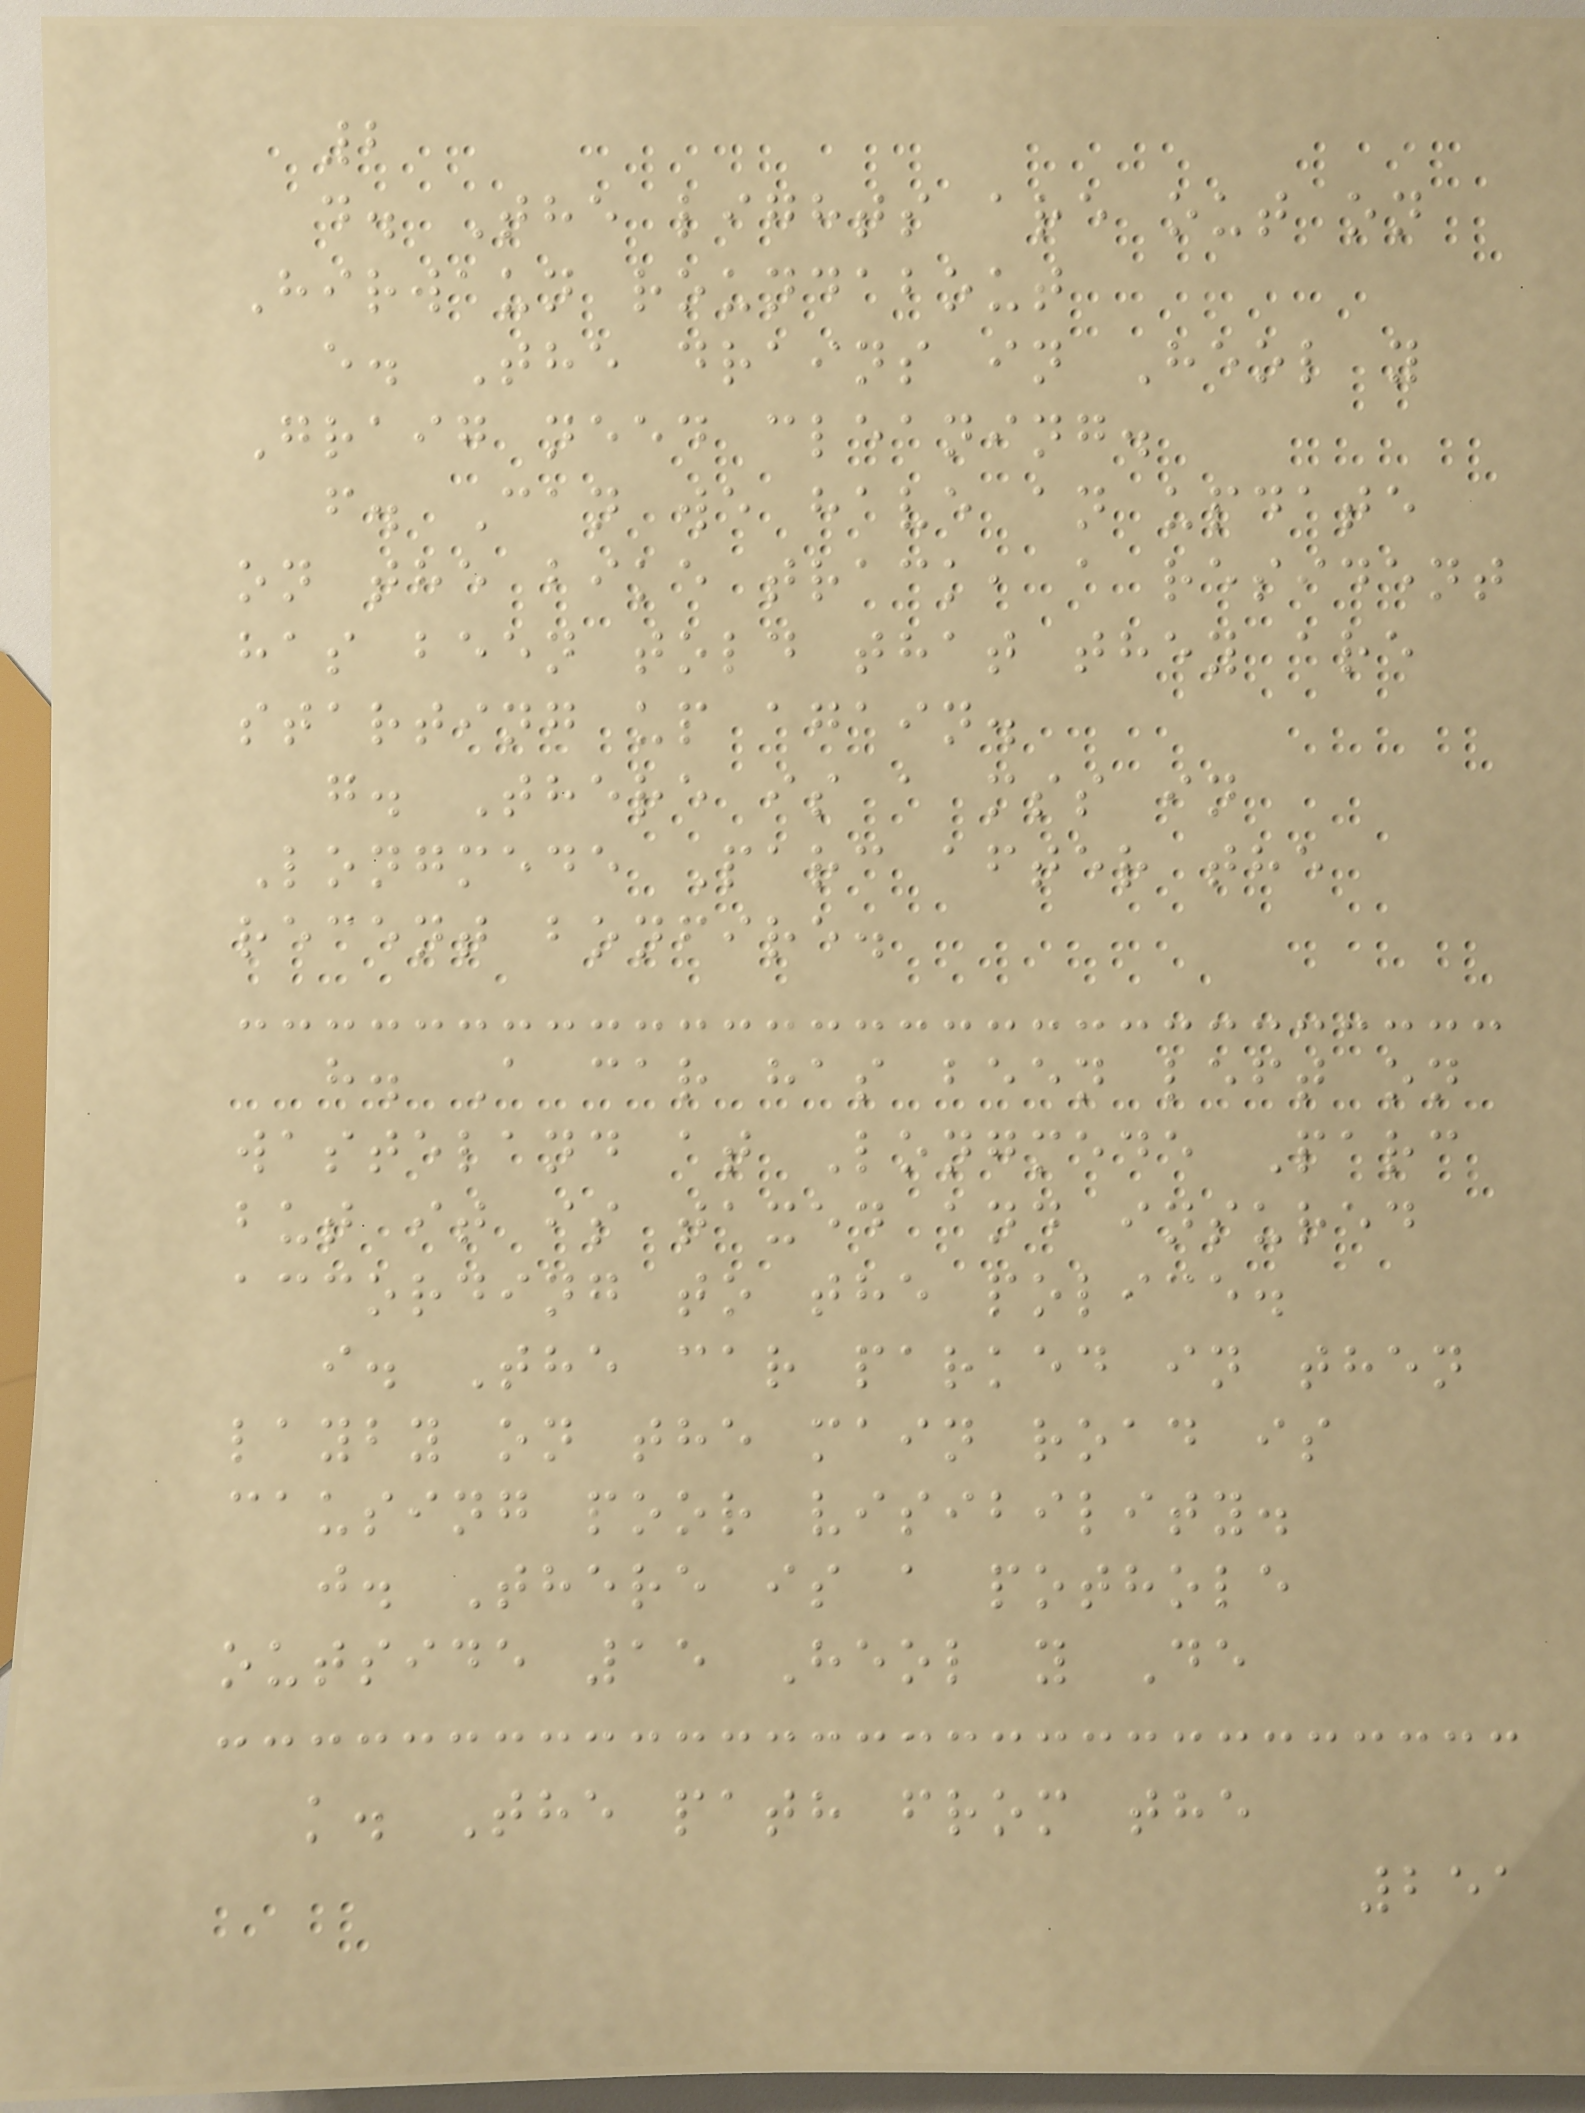2
d. The lights are out on
Hirwaun roundabout
e. The drains in Heol y
Graig need cleaning.
f. Can we have an update
on the bike track, a resident
has been told that they are
starting up again.
g. There is a mss in
Longmede Parc after the
recent bonfire.
h. A car has been left on
wasteland at Longmede Parc
but it is taxed and insured
according to the police.
i. The car parked in then
layby on the main road is
causing poor visibility.
j. There is a pothole
outside 15 Heol y De
k. The path from the
251
